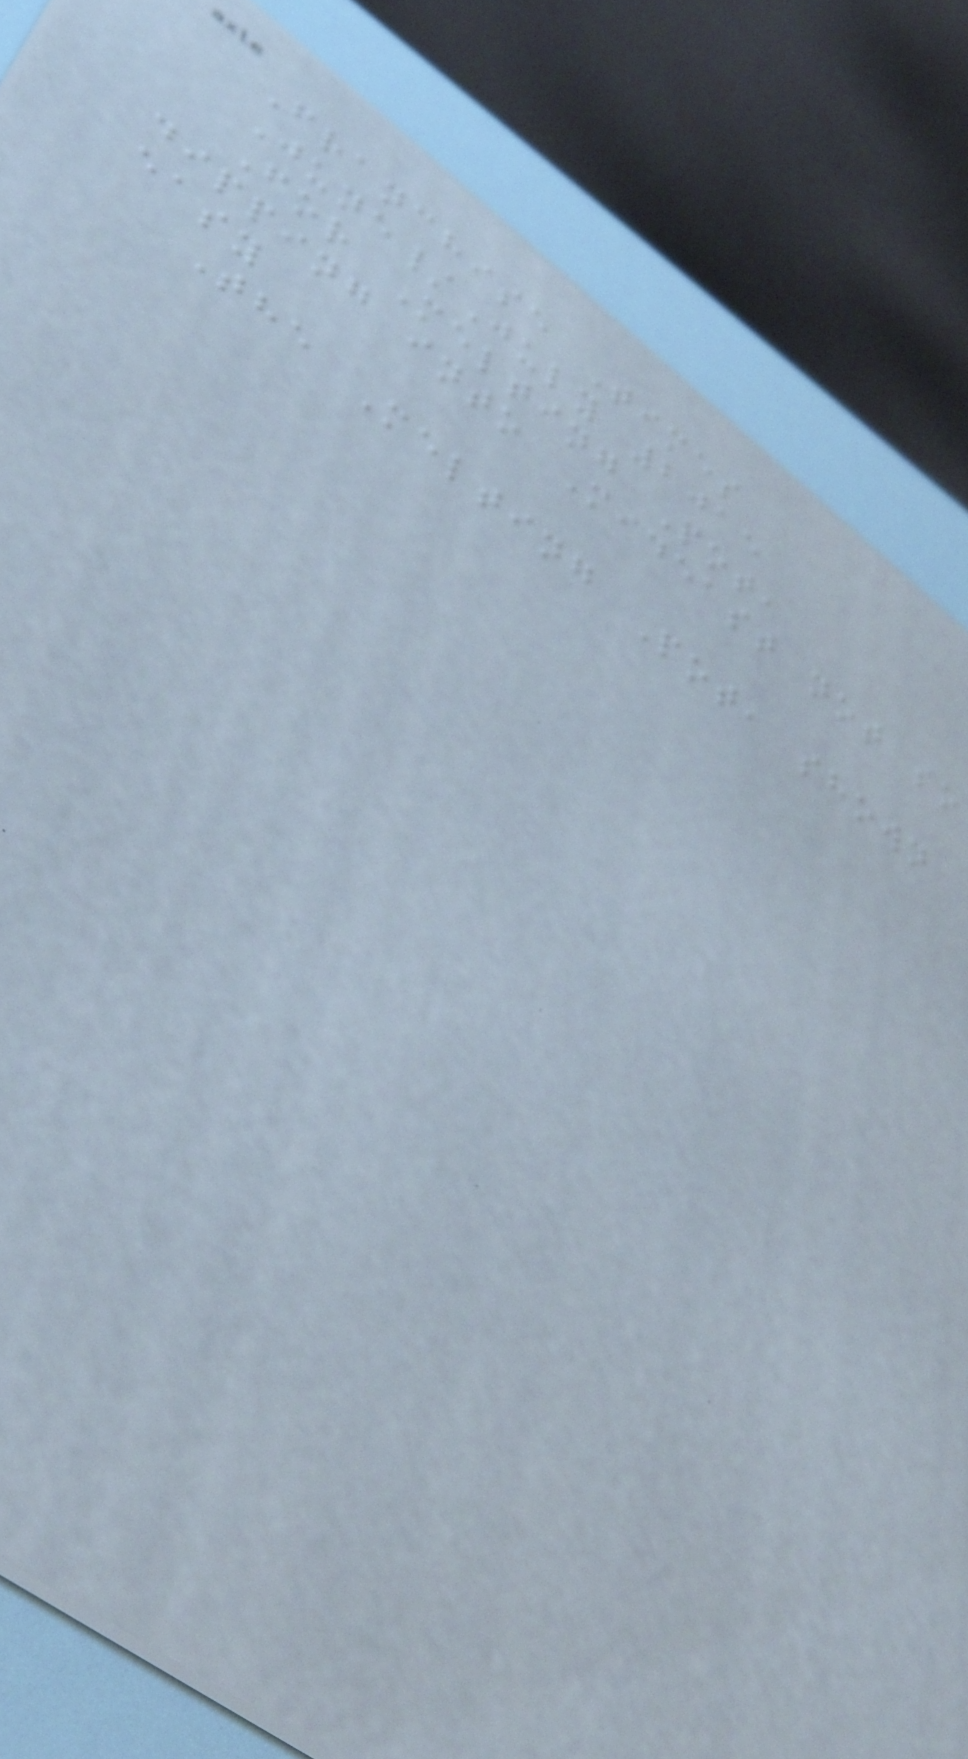Franchise Times
June/July 2015
For Melting Pot,
dipping into Mideast not so
easy
The Melting Pot, shown
